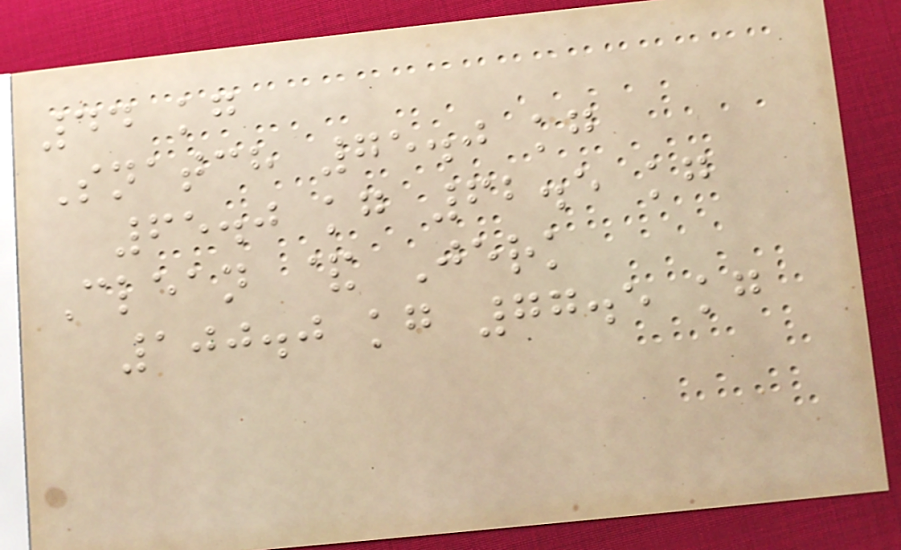44 kg
Snatch 75.0 kg
65.0 kg 62.5 kg
Clean & Jerk
100.0 kg 77.5 kg
